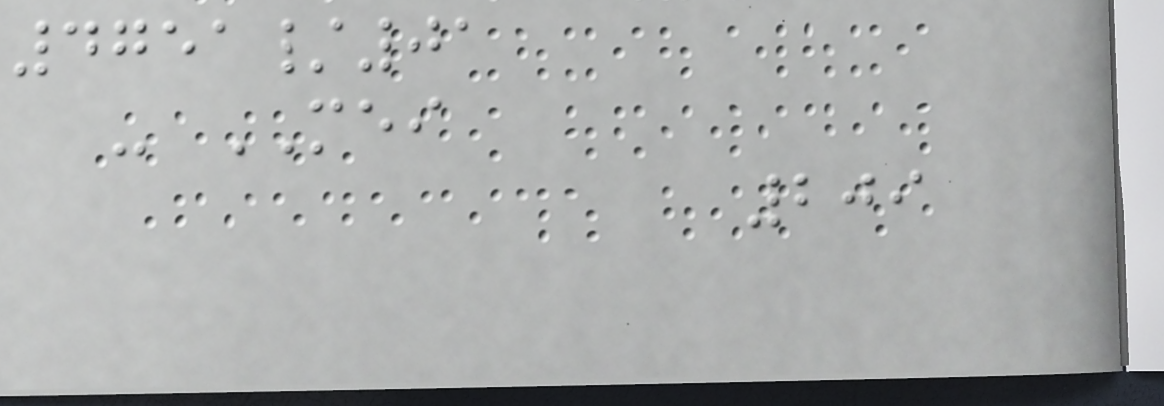4751/01
- MEI
209
